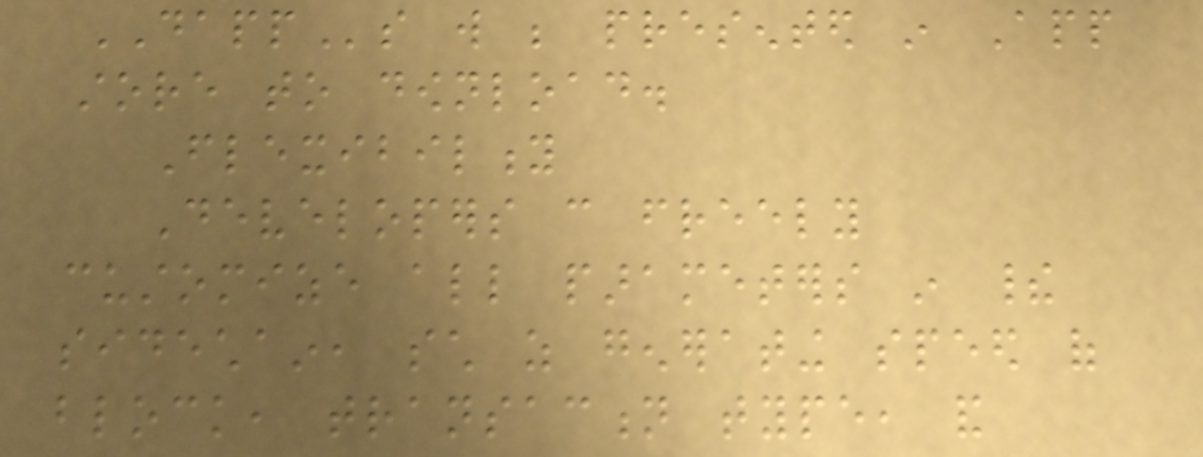DAPPs will be presented in App
store to download.
Flexibility
Developers can freely
customize all parameters in their
sidechain, such as generating speed of
block, transaction type, and
